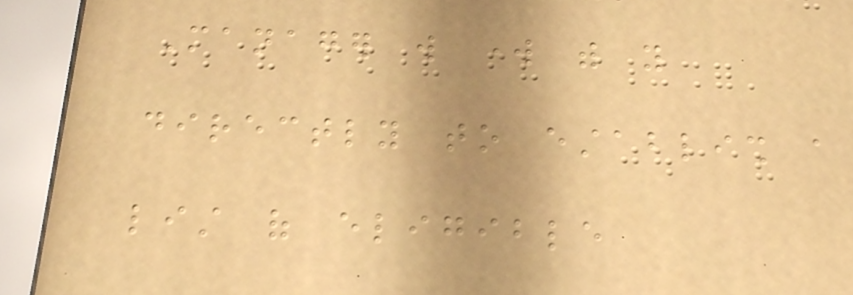Manager will work with you
directly to establish a
list of eligible
